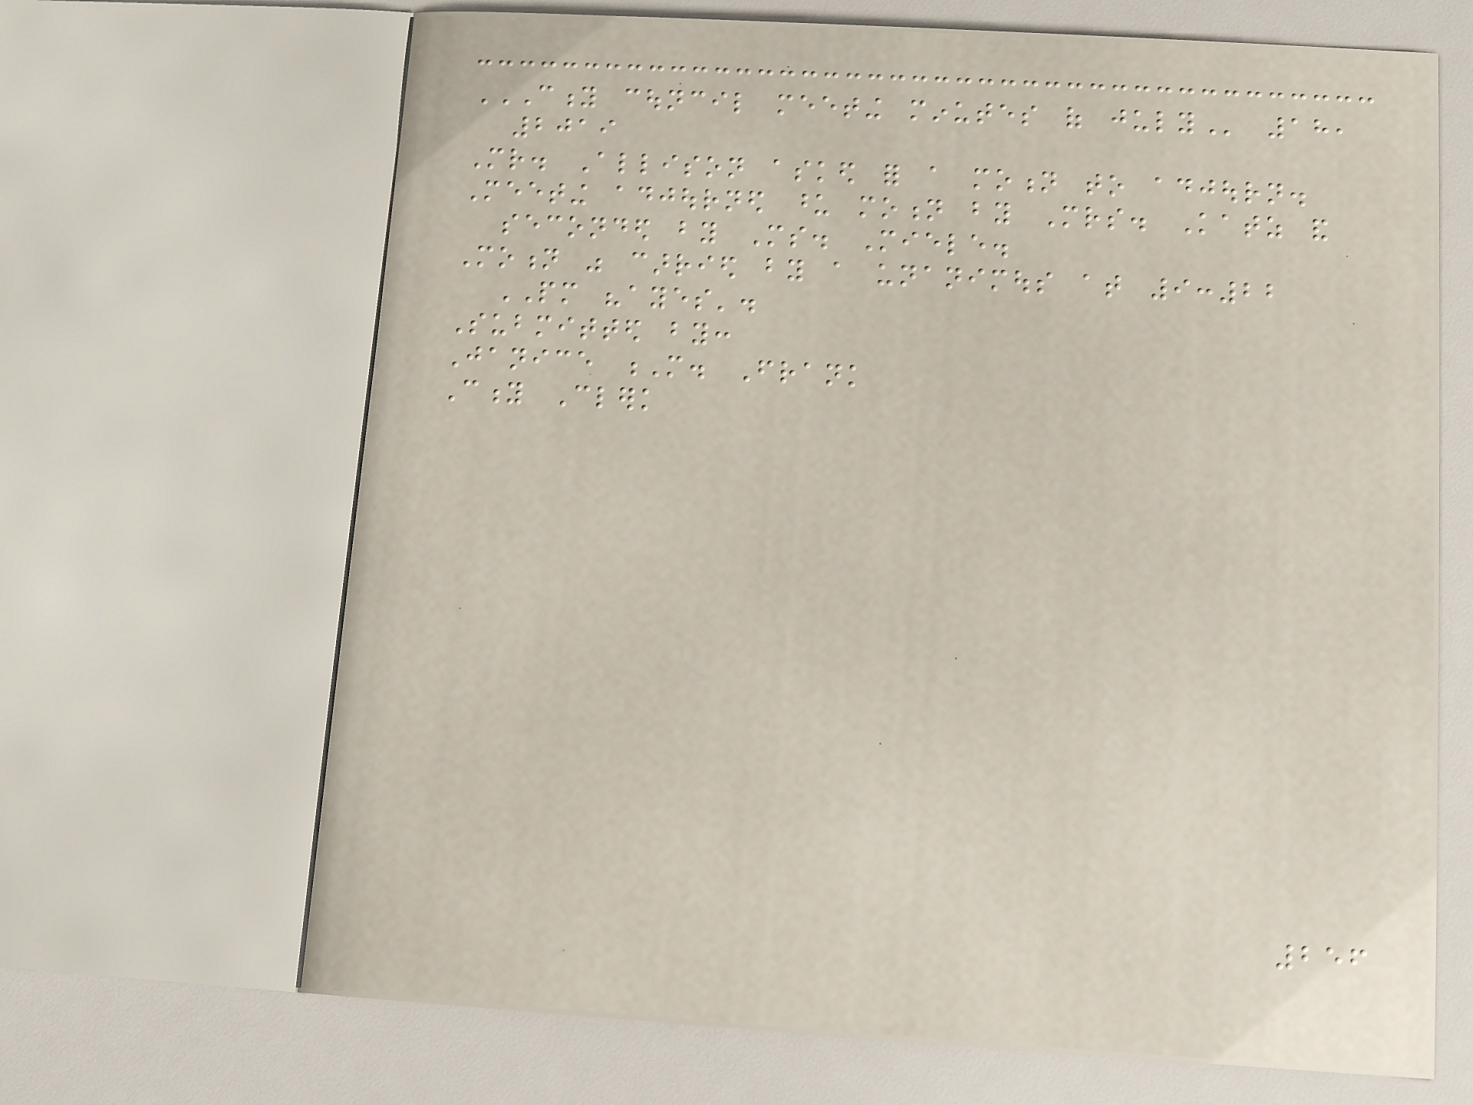CITY COUNCIL MEETING MINUTES OF JULY 18,
2019
Mr. Allison asked for a motion to adjourn.
Meeting adjourned upon motion by Mrs. Katz and
seconded by Ms. Miele.
Motion was carried by a unanimous at 9:22
PM "ayes'.
Submitted by:
Janice M. Frank
City Clerk
256
